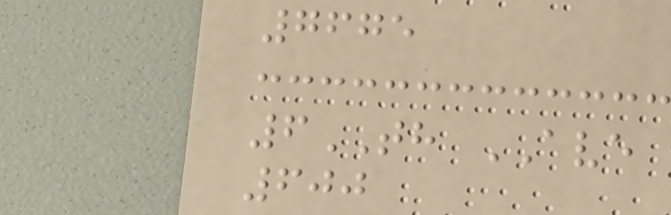7675
6TH AVE
600
